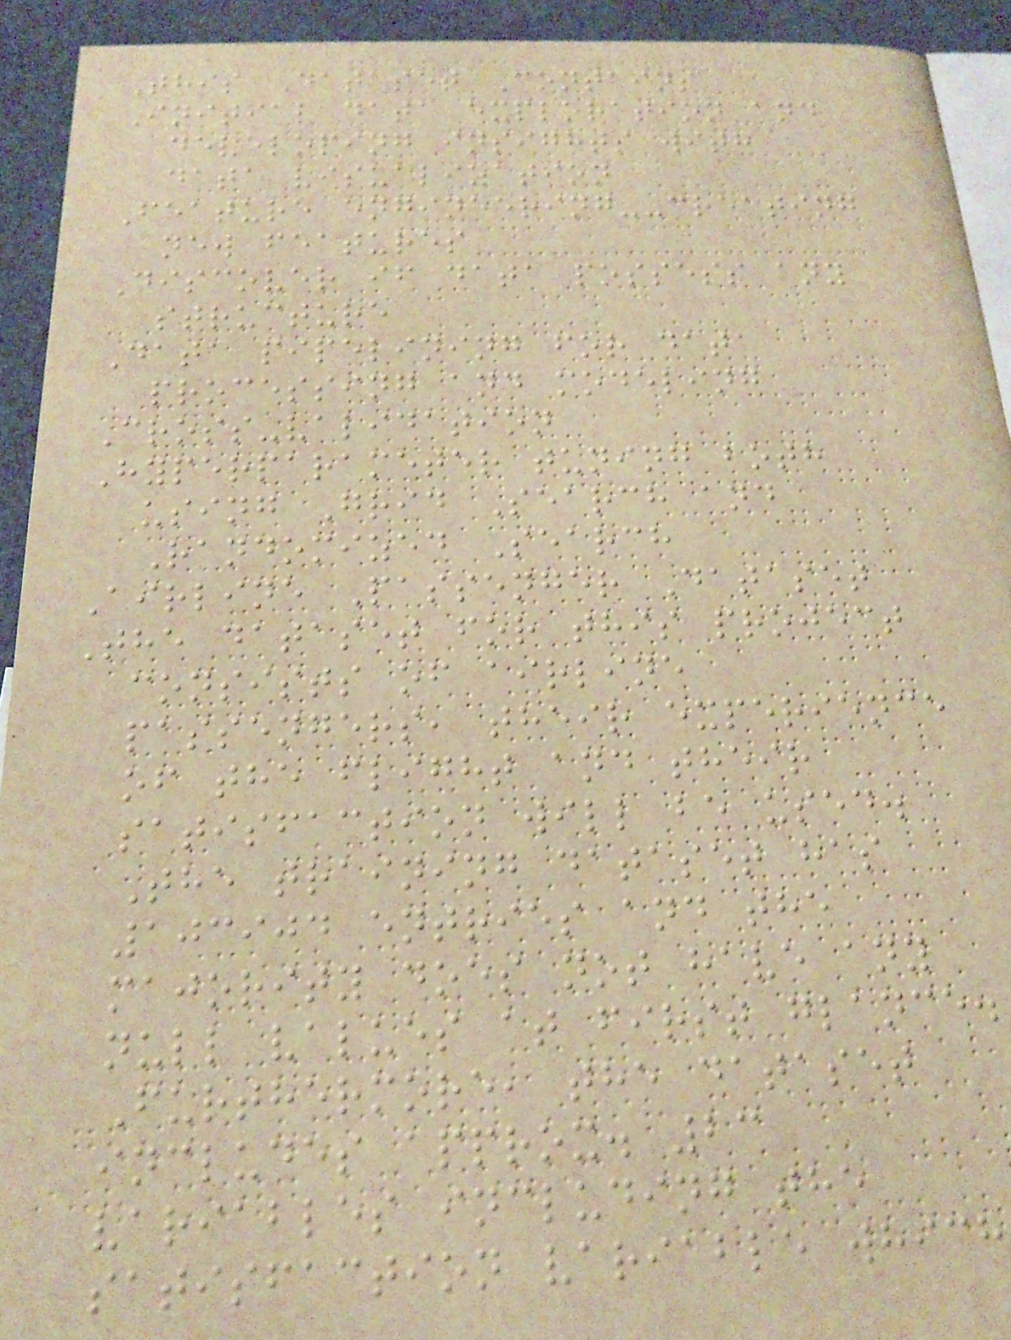This Dataset Contains
Initial data exploration and
developing insights with
data visualization
Feature engineering--creating
new features
Discover if data possess any
structure
Data pipelining for data
processing and modeling
Cross-validation
Hyperparameter tuning both
using Grid Search and
Randomized Search
Airline Passenger Dataset
The dataset for this project
consists of airline
passengers, their experience
of the flight and their
satisfaction will be used.
The training dataset has
103904 entries and the
majority does not have any
null values at first glance.
Furthermore, the dataset
includes approx. 23
variables including the
satisfaction variable which
